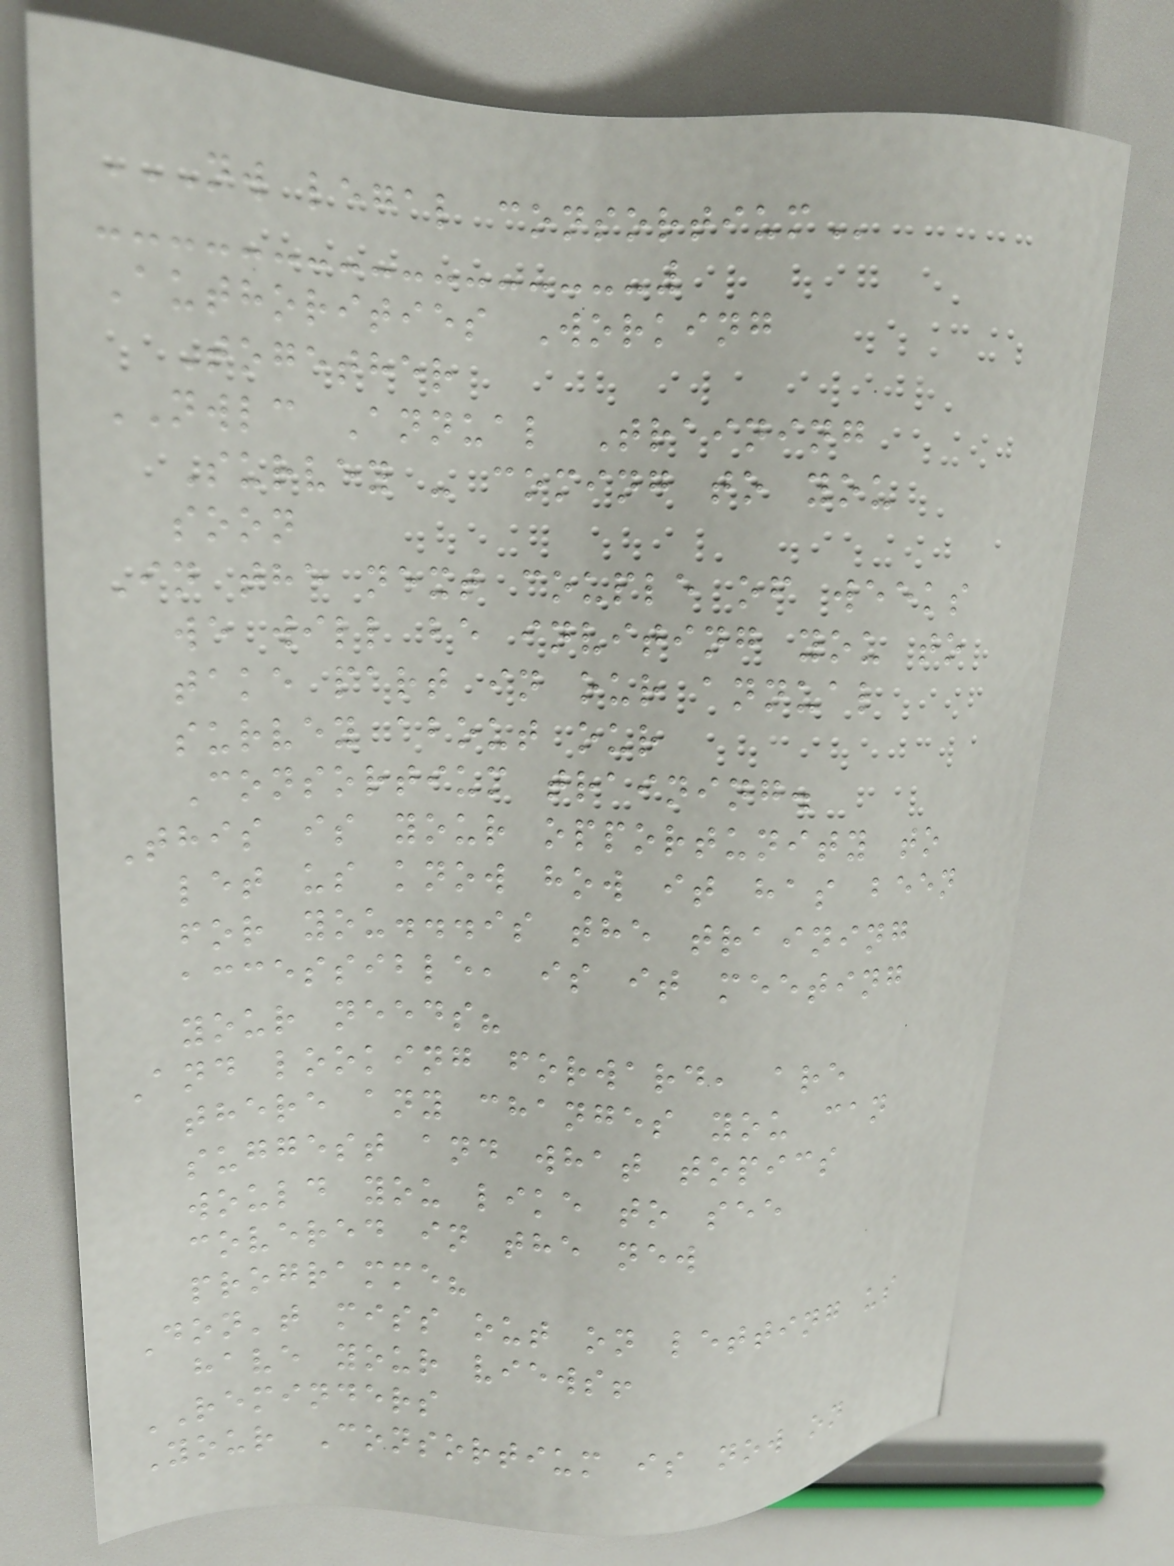NW LEGAL CONSORTIUM
Authorities Working
Together
NWLC Annual Training
Survey - coming to you
soon
In the next couple of weeks
we will be inviting you to
take part in our annual
survey about our
Consortium training.
This is your opportunity to
let us know how it has been
for you...is the training
accessible, is it meeting
your needs?
And looking forward, are
there any changes you can
suggest and what topics
would you like to see
covered in the new
programme?
Don't miss out on letting us
have your views!
REMINDERS
Your Consortium is now on
